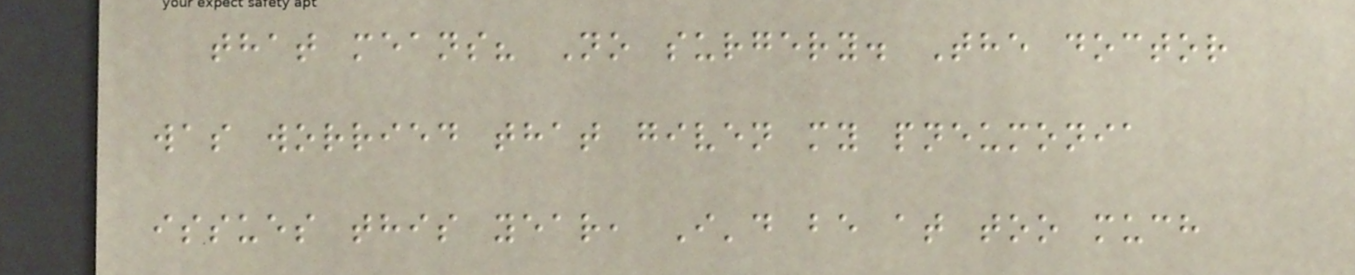that means? No surgery. The doctor
was worried that given my pneumonia
issues this year, I'd be at too much
